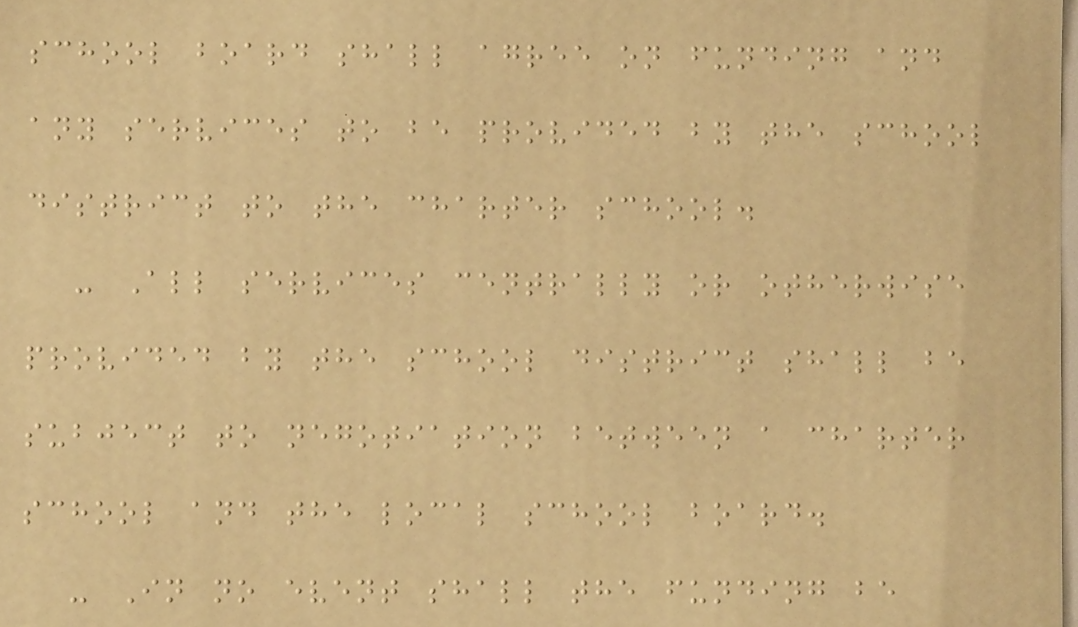school board shall agree on funding and
any services to be provided by the school
district to the charter school.
- All services centrally or otherwise
provided by the school district shall be
subject to negotiation between a charter
school and the local school board.
- In no event shall the funding be
